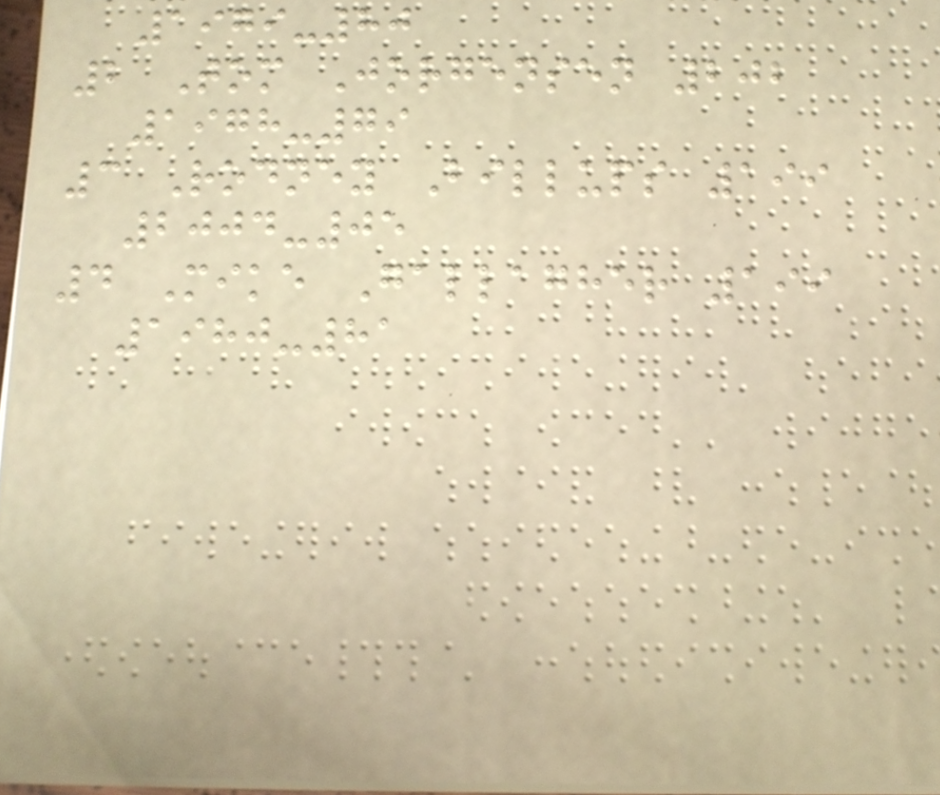1979-80
2 Tom Jorgensen 202
1978-79
3 Rodney Billups 199
2004-05
4 Mike Gallagher 199
1980-81
